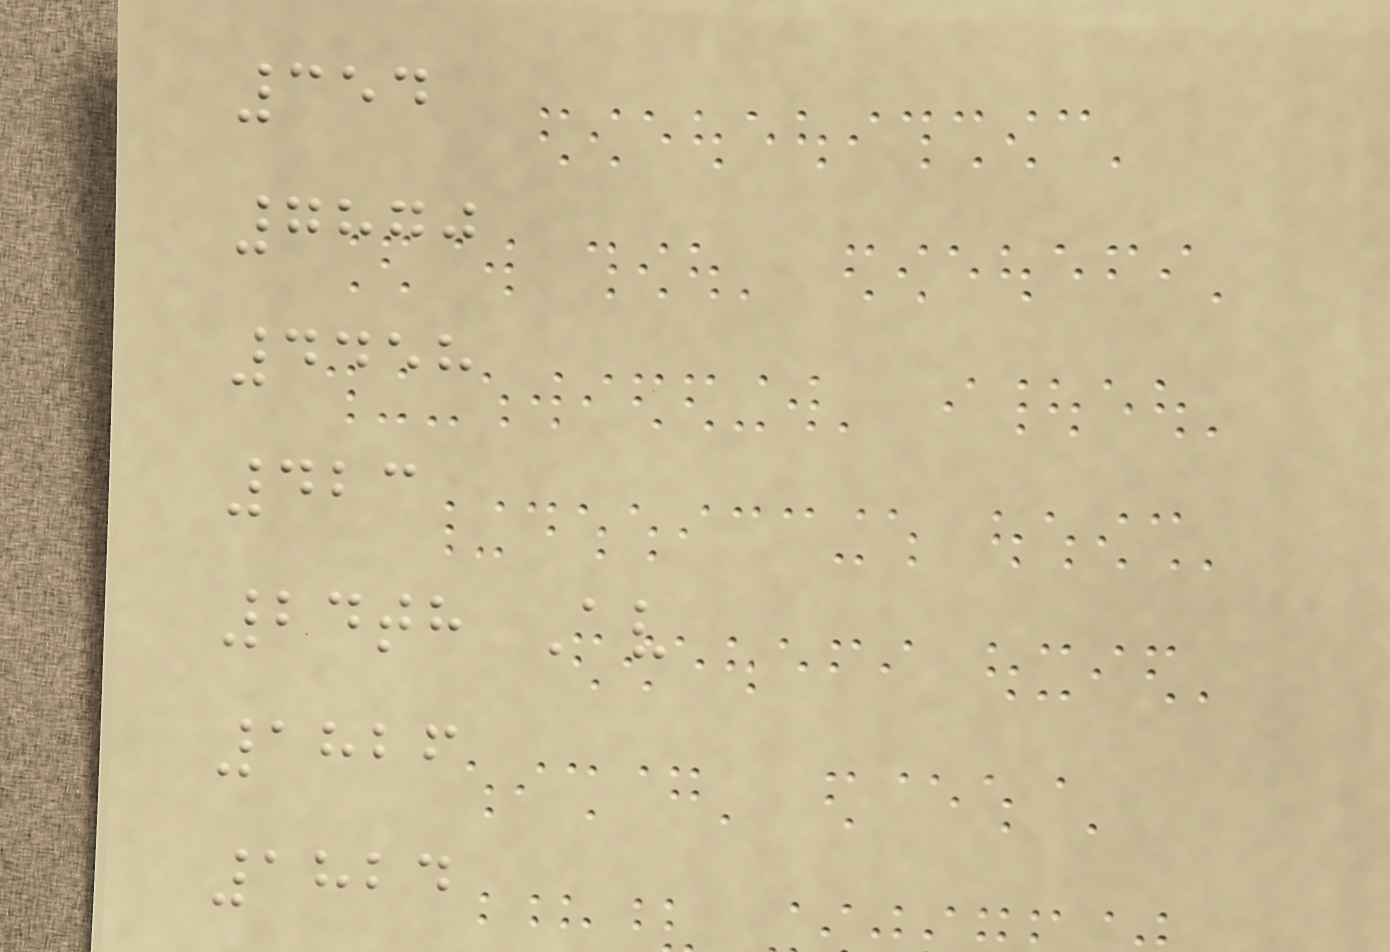354
7870
4458
423
24th Av
1826
1824
